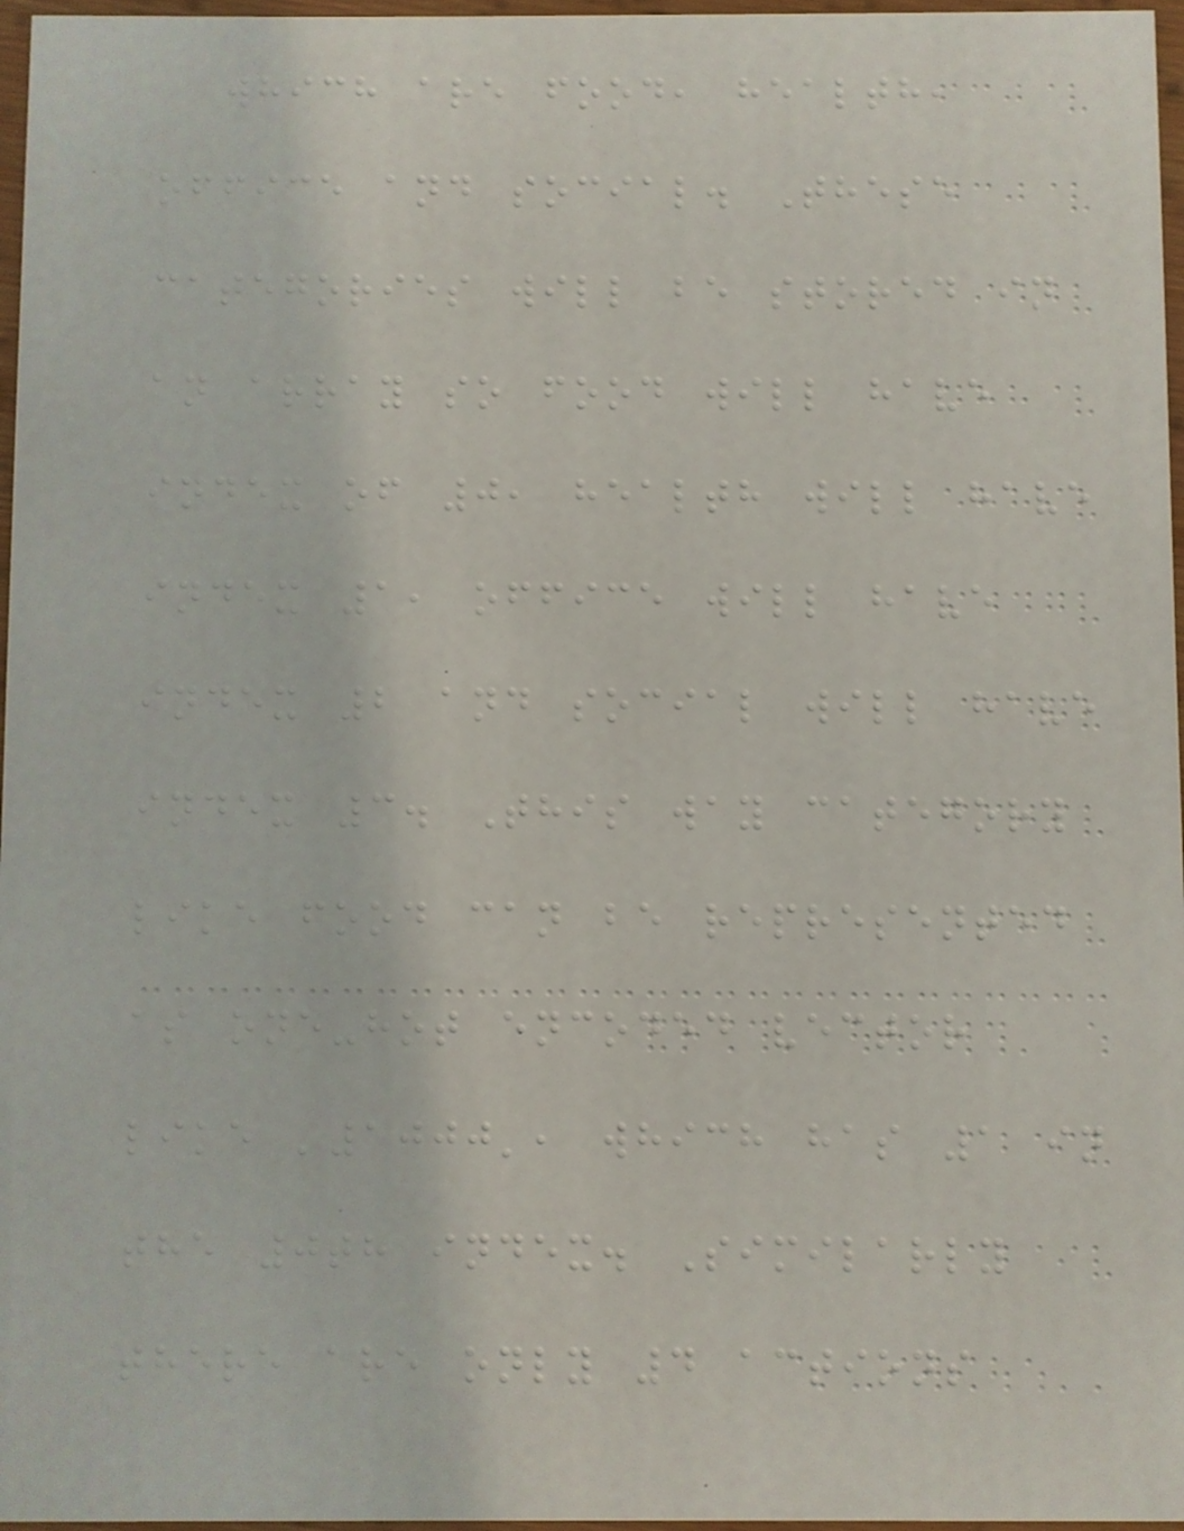which are food, health,
office and social. These
categories will be stored in
an array so food will have
index of 0, health will have
index 1, office will have
index 2 and social will have
index 3. This way category
like food can be represented
as one-hot encoded vector
like '1000', which has 1 in
the 0th index. Similarly
there are only 4 actions
